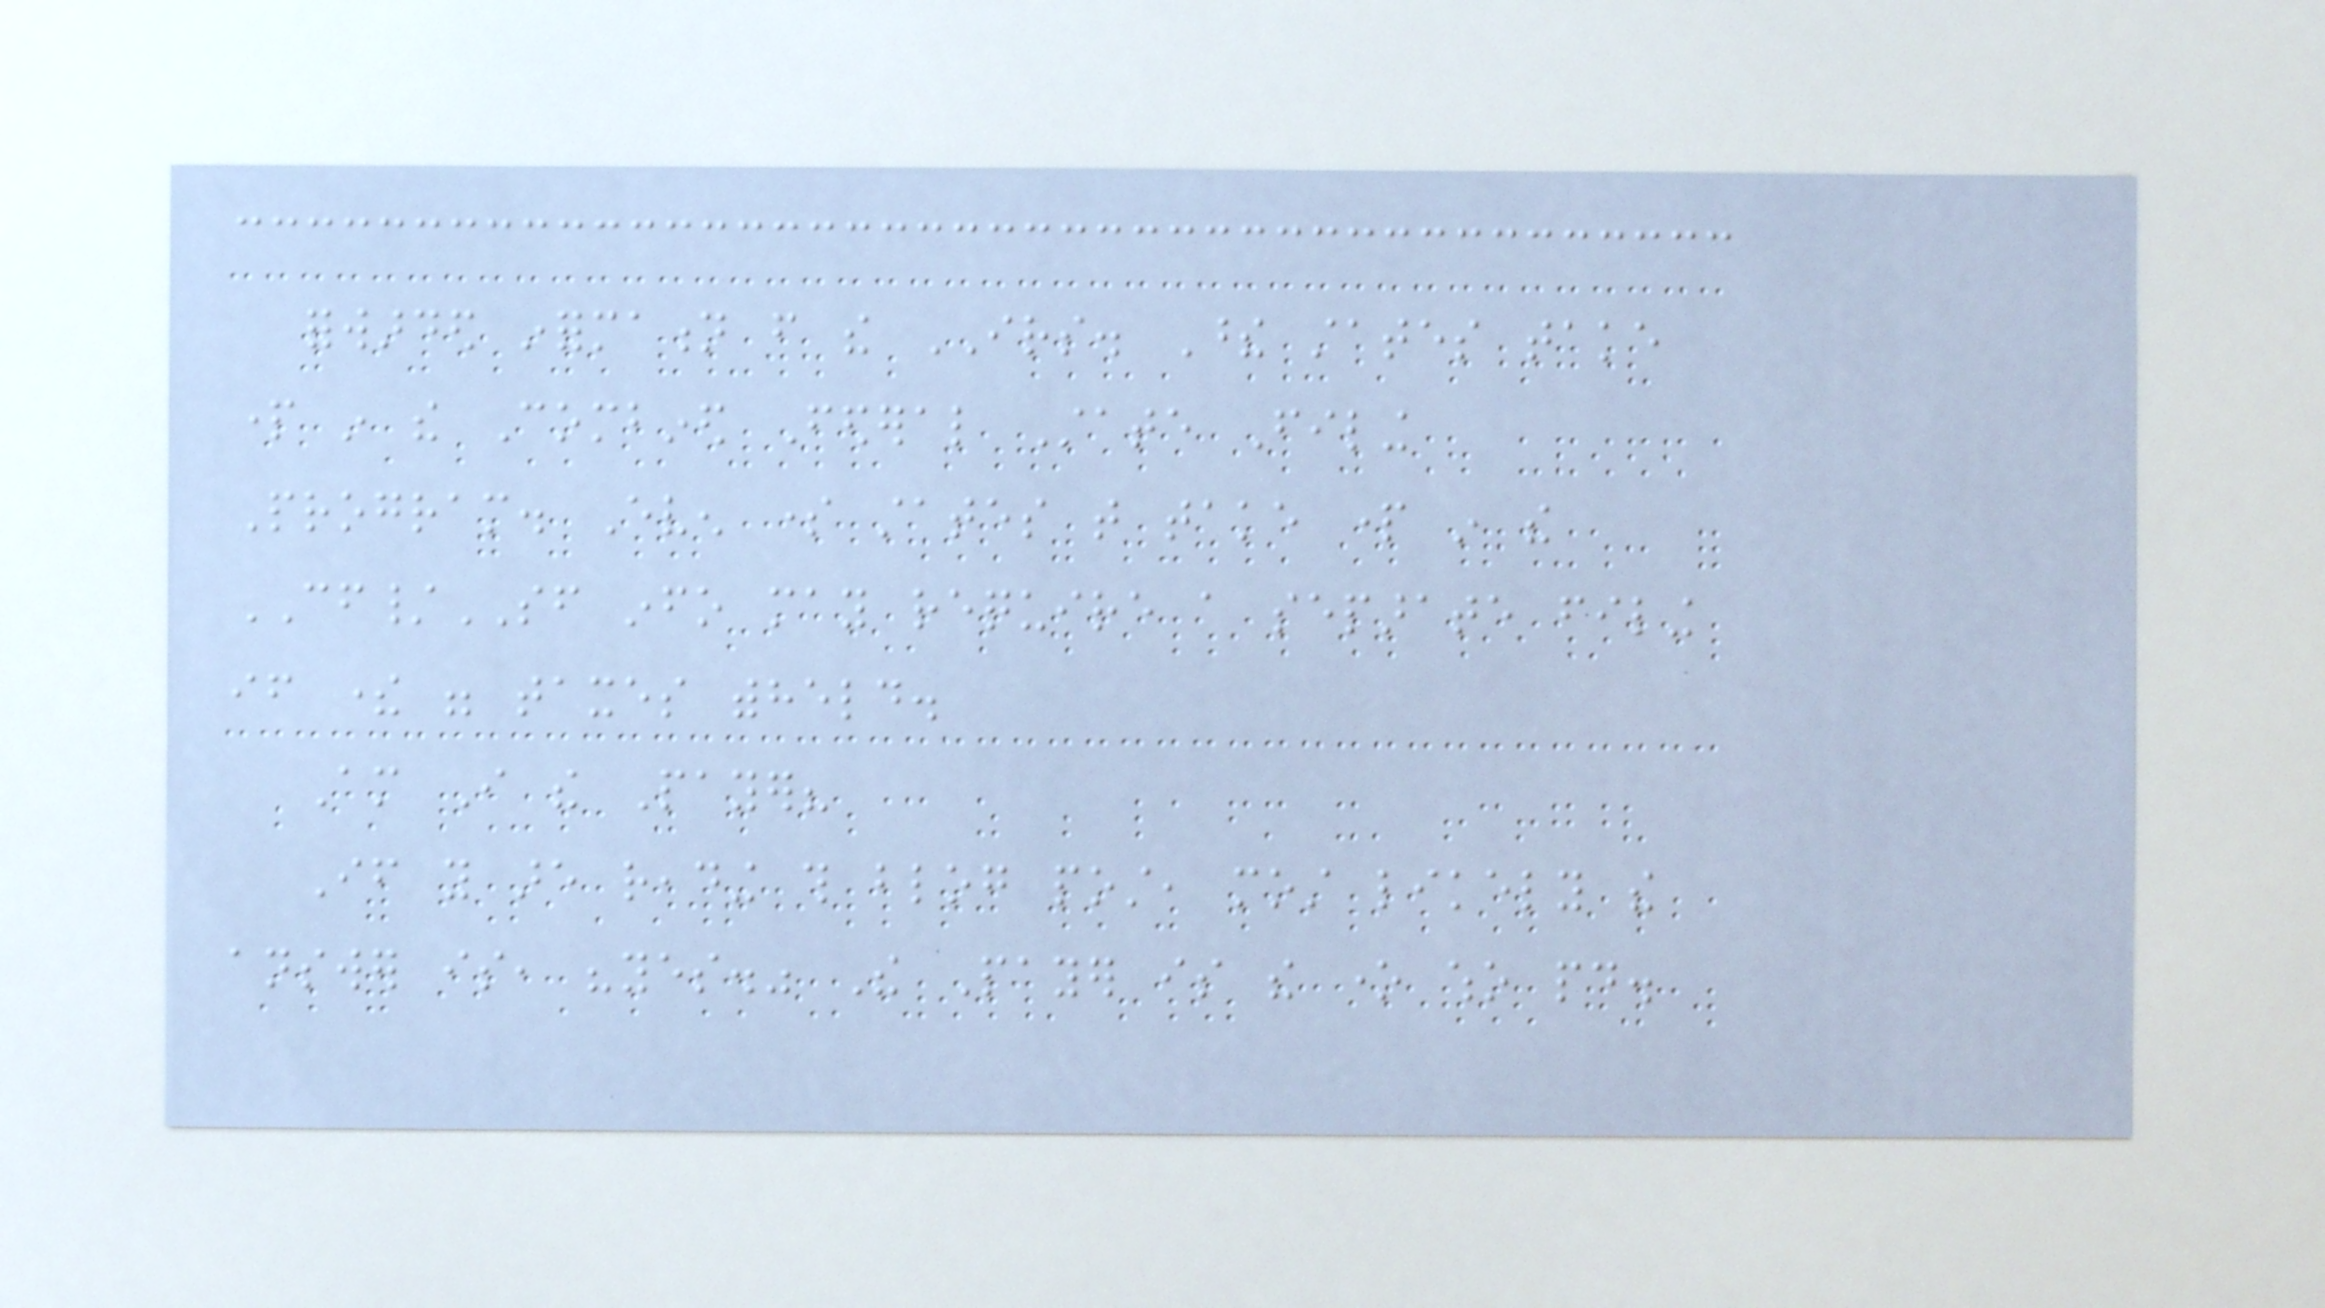forwarded information from the IRS. These states take
part in the Combined Federal State Filing
Program. Even some states that take part in the
CF/SF info may require a separate filing
if there were taxes withheld.
Am I the Payer?
If you are reading this blog post, most likely the
answer is, "yes." The Payer is the one who paid.
